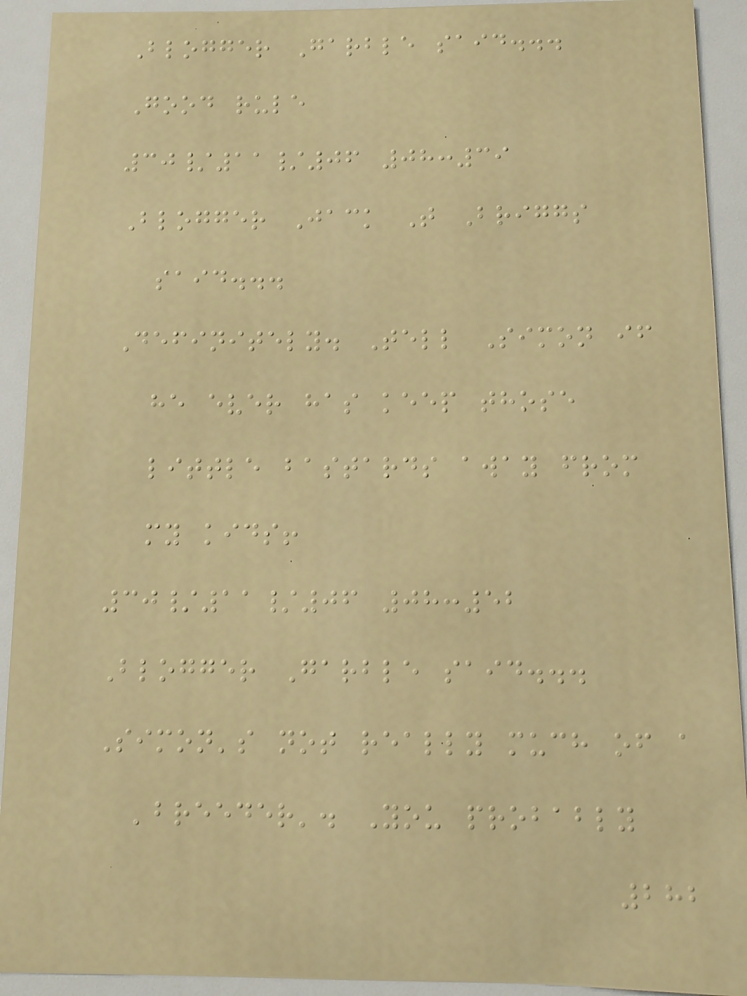Blogger Garble said...
Good rule
30/11/06 08:39
Blogger Jack T Briggs
said...
Definitely. Tell Simon if
he ever has keep those
little bastards away from
my kids!
30/11/06 08:52
Blogger Garble said...
Simon's not really much of a
'breeder'. You probably
282
